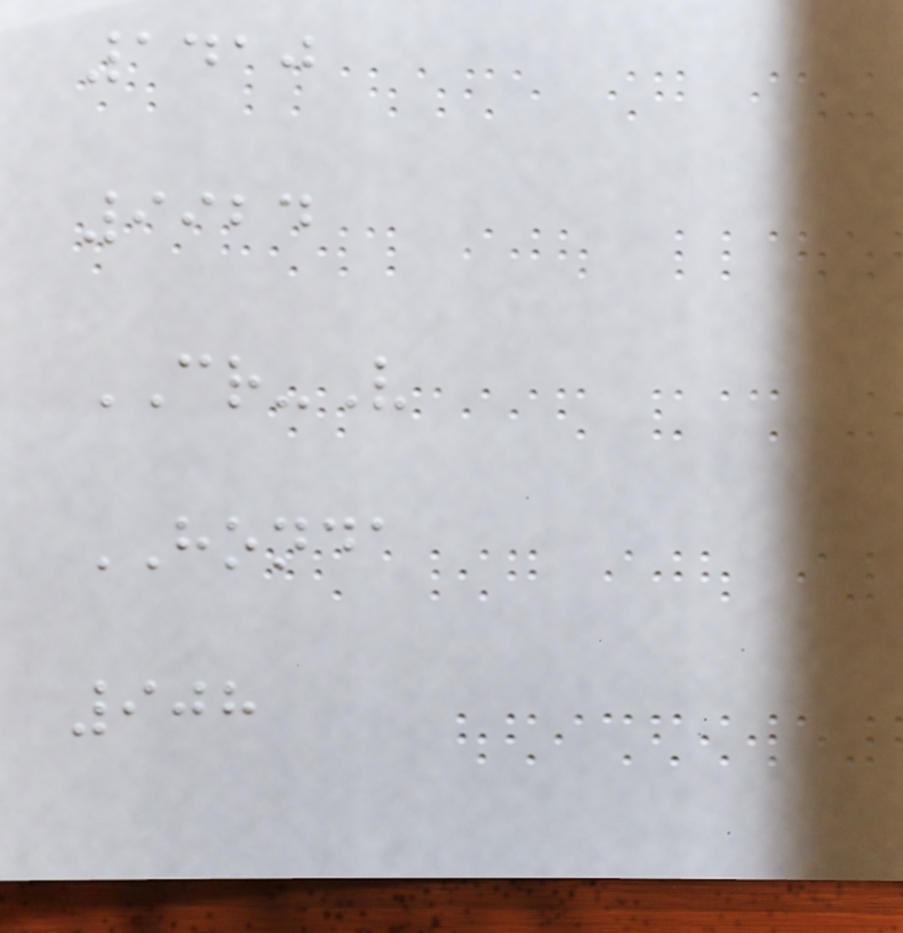1410
9924
CR-V
HONDA
908
